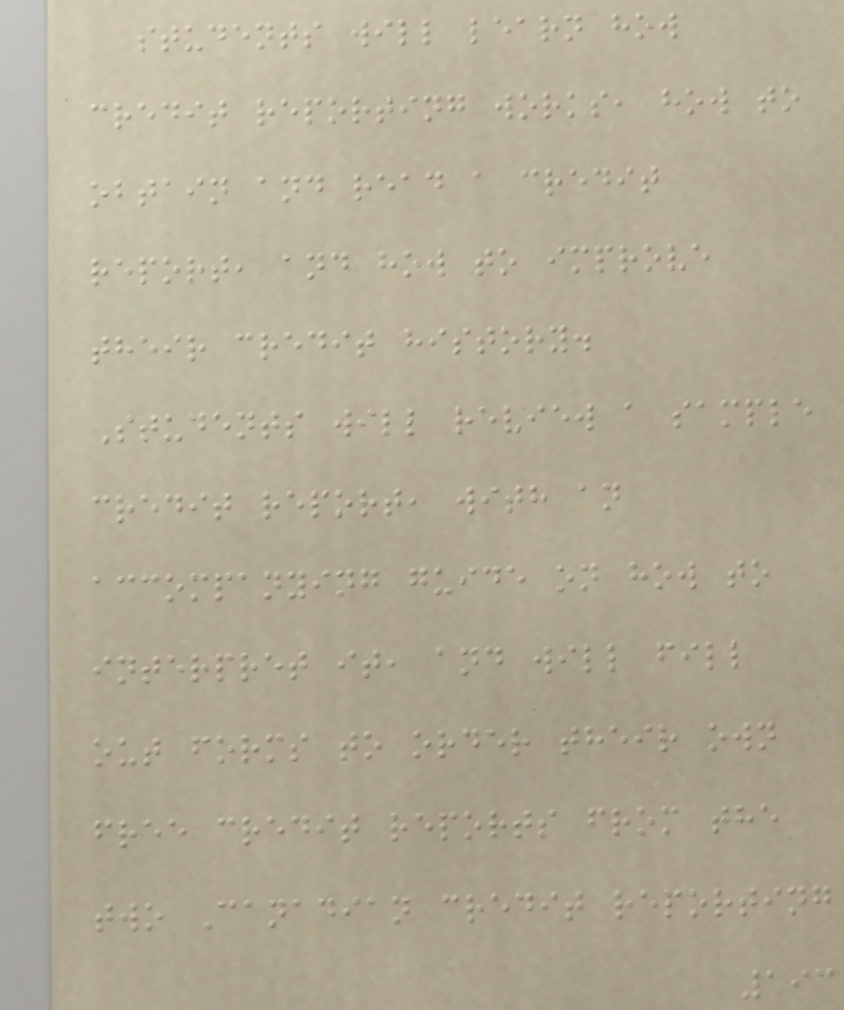students will learn how
credit reporting works, how to
obtain and read a credit
report, and how to improve
their credit history.
Students will review a sample
credit report, with an
accompanying guide on how to
interpret it, and will fill
out forms to order their own
free credit reports from the
two Canadian credit reporting
193
